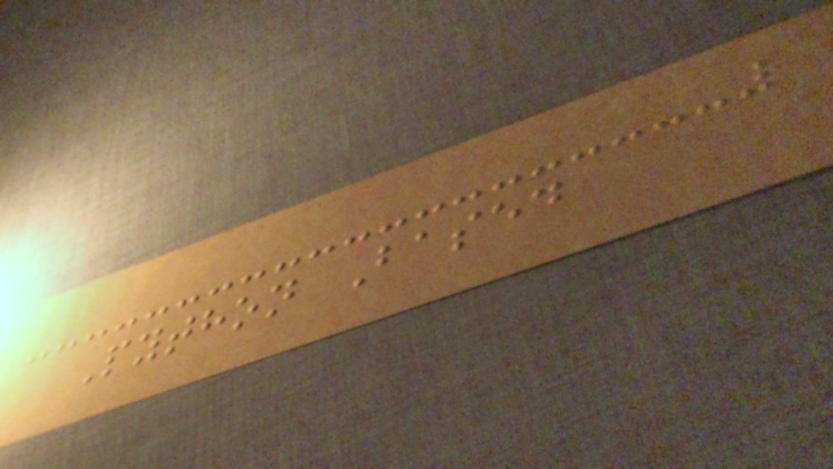Python Based
